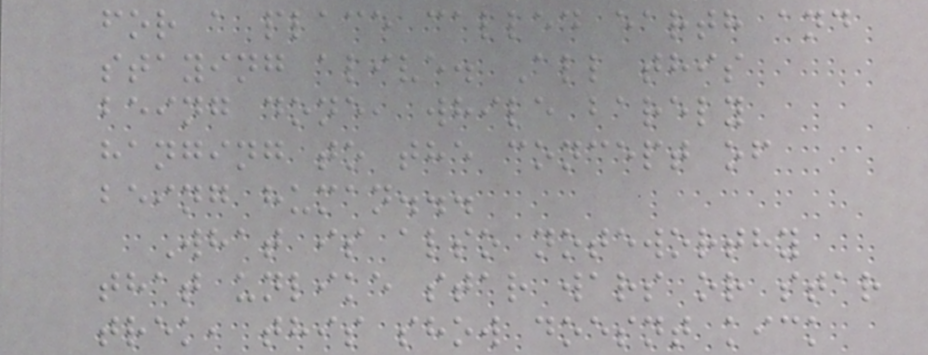for a place called earth and
staying alive. All this
being done, while barely
hanging to the concept of
being human...
What is also noteworthy
that unlike star wars or star
trek, this show doesnt kick
